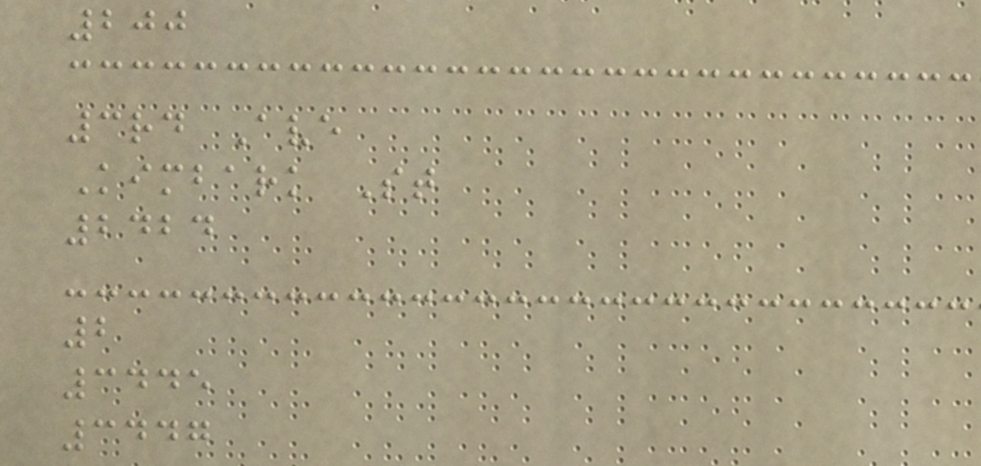200
3rd Ave
Kimbark St
2424
2
3445
3447
